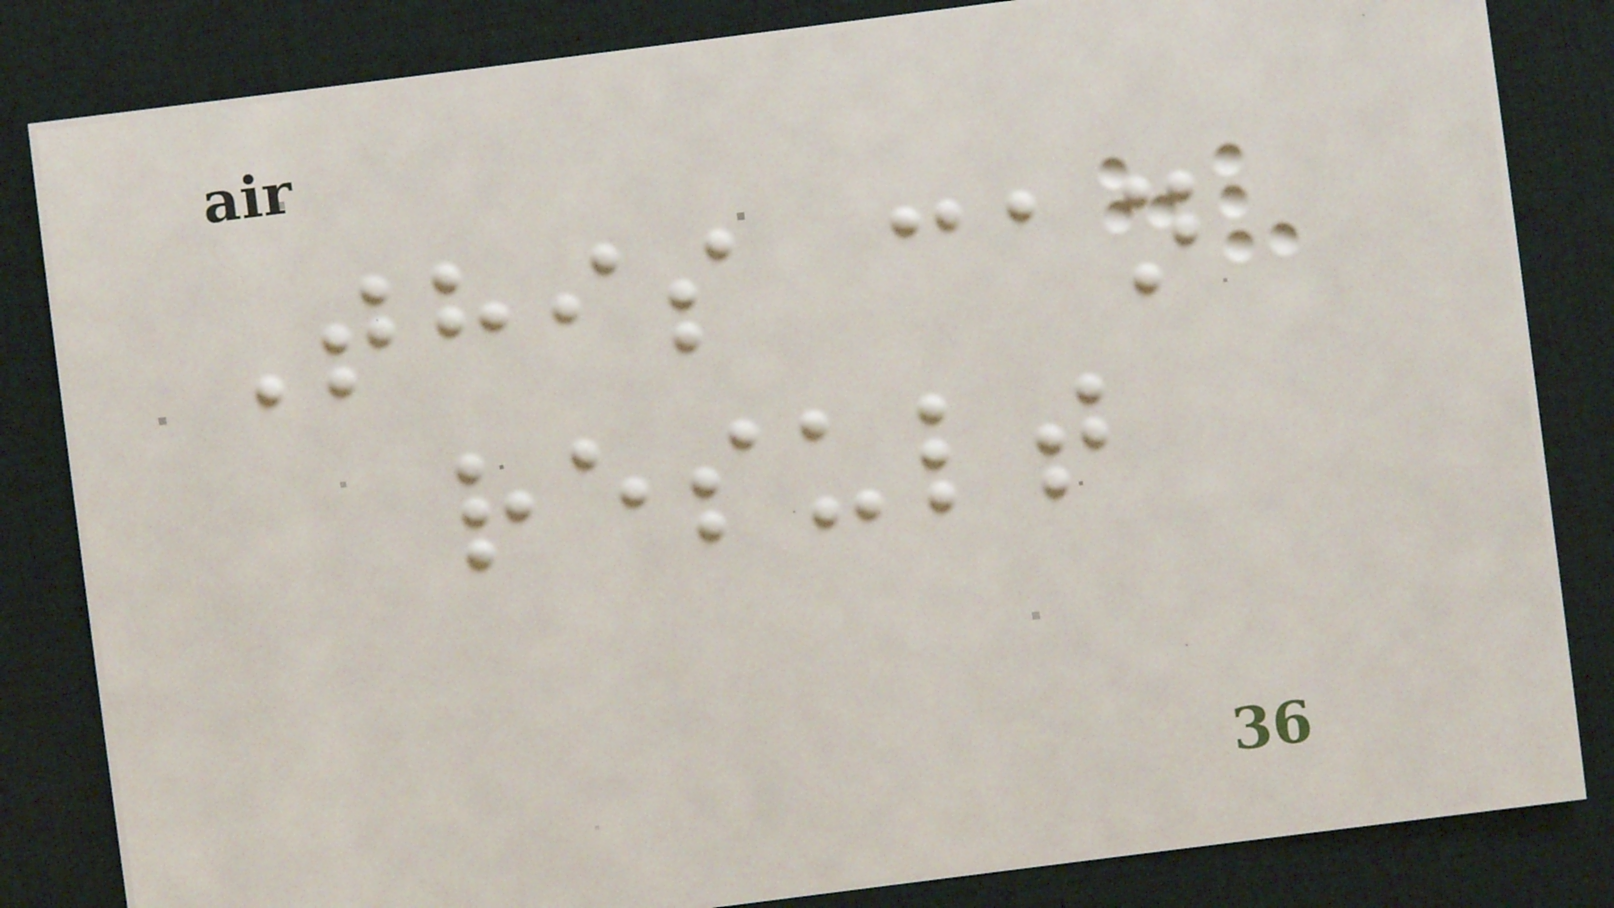This can
result
